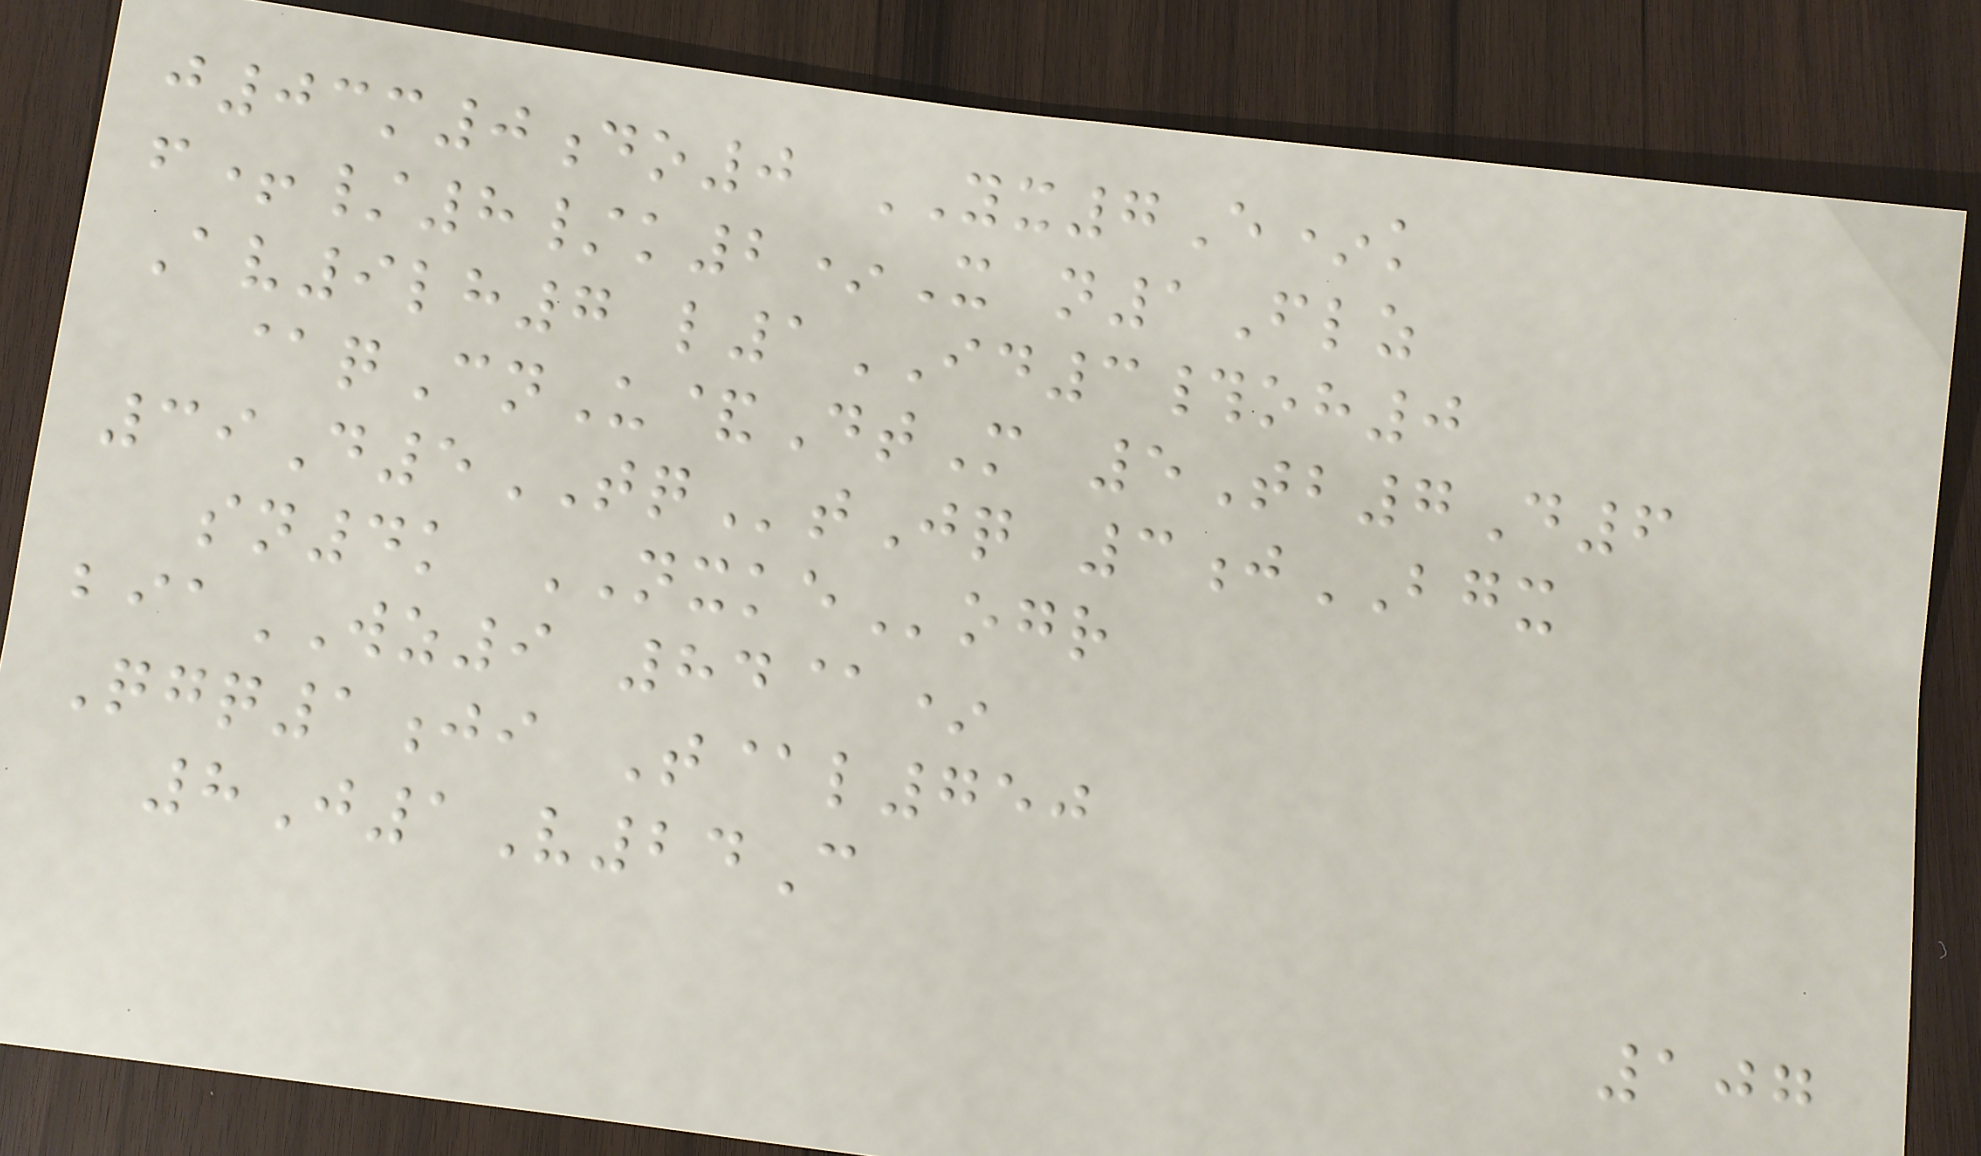j03m0do0 YX7E*k
f+/8/k2*X n1Flz
Av9lh7 l1ID3#oh0
@qCnU&DtM 5Tb7D6
39D5TQtJq 3jBGX
sn4k NXKEogr
biaWZ9 84@*
Qgq1ji T@l750
8J1V24C
107
